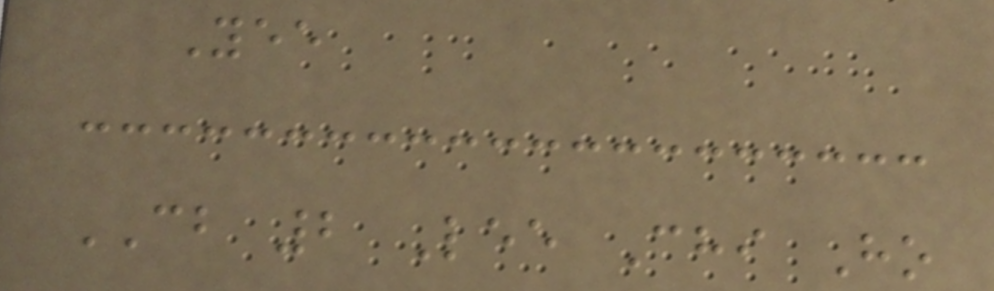Yee
CB 2 Lee Chi Ho
